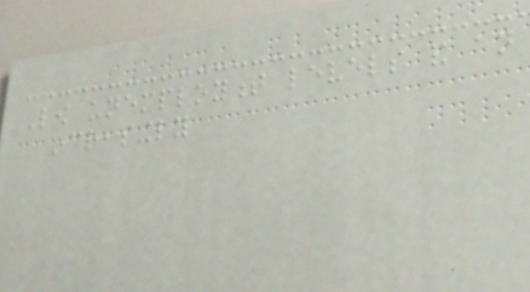Low unemployment levels and an
increasingly
